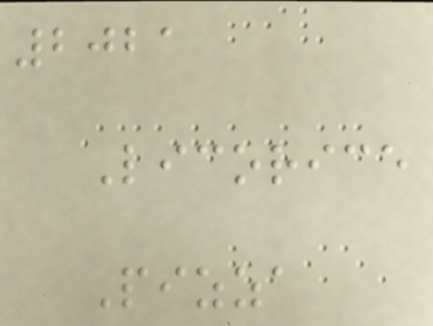2021
Licorice
Pizza
